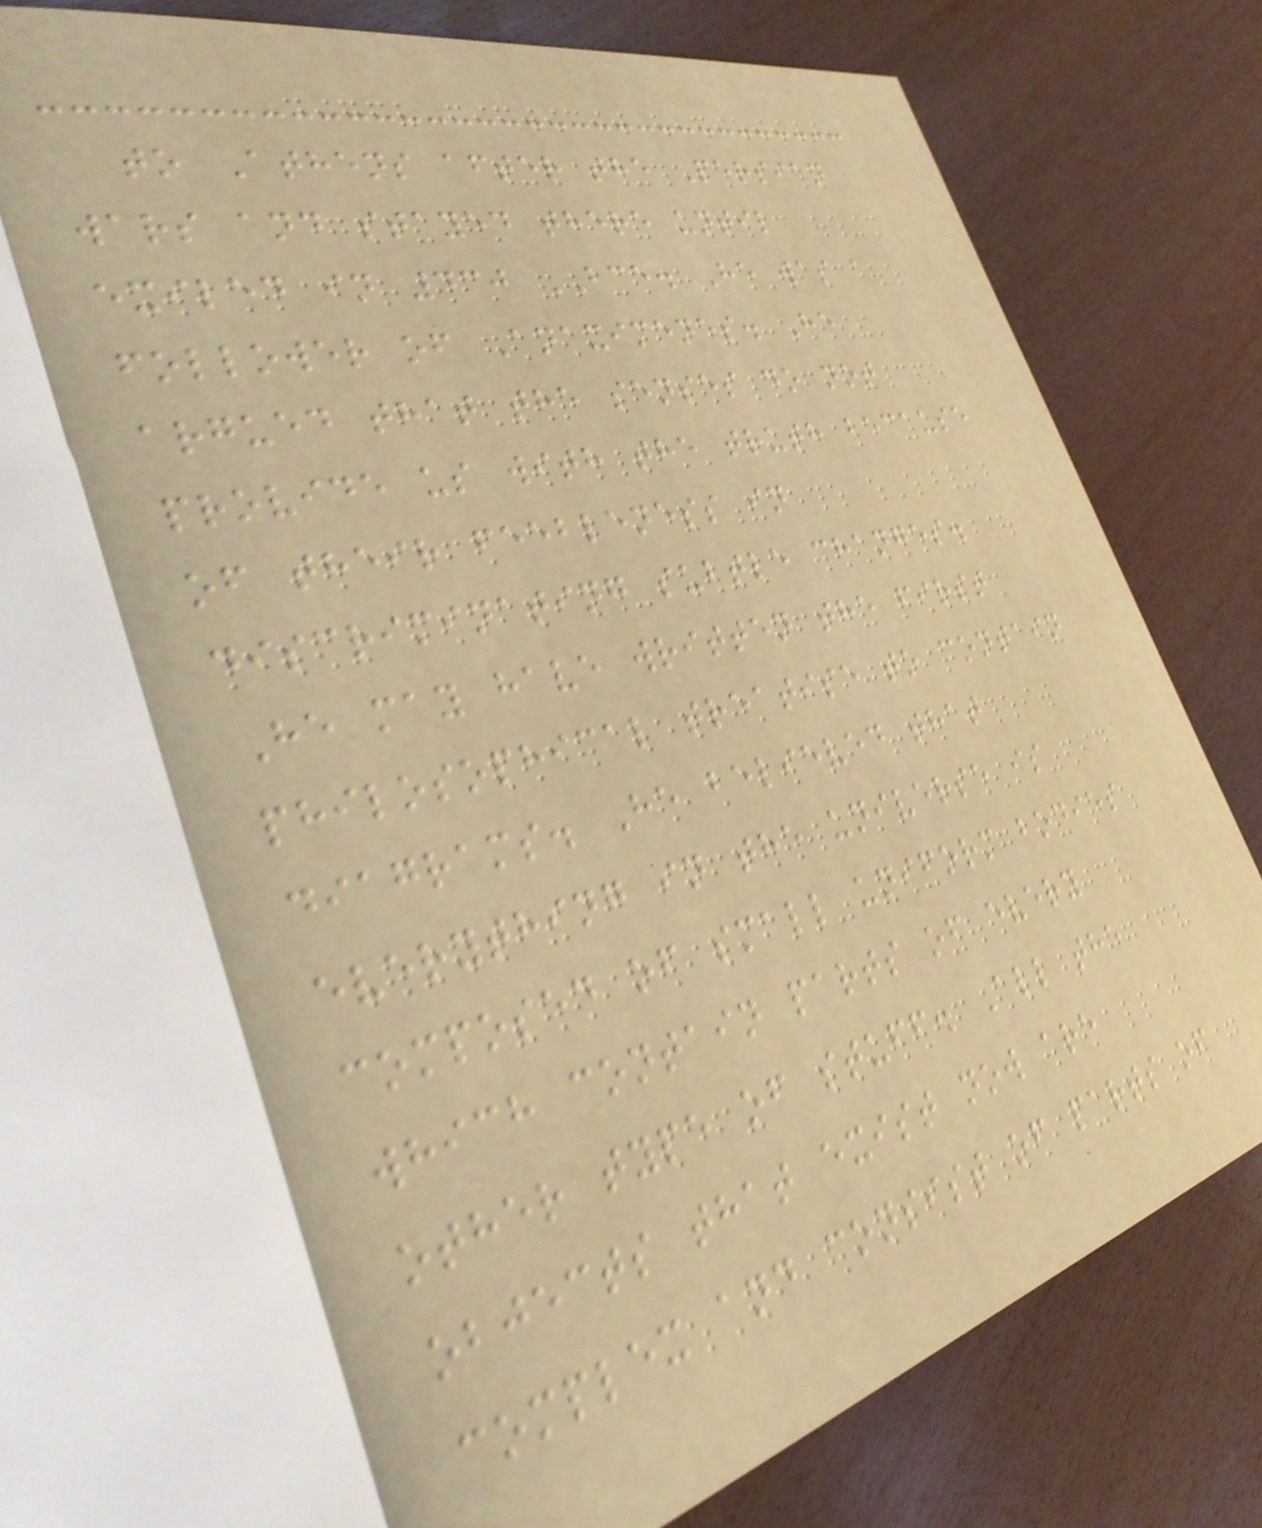to Athens after the Persian
wars and stayed there until
exiled in 430 BCE. He was a
follower of Anaximenes. He
argued that the senses do not
provide us with the truth because
of their feebleness in
discriminating subtle changes.
He may have written the first
philosophical treatise to contain
diagrams. He believed that
everything in the universe is
composed of small uniform bodies
which contain parts of every
other type of stuff. All the
objects that exist now are
complex and consist of parts of
